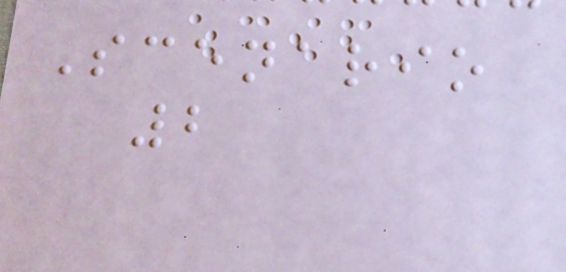Scenario
2
